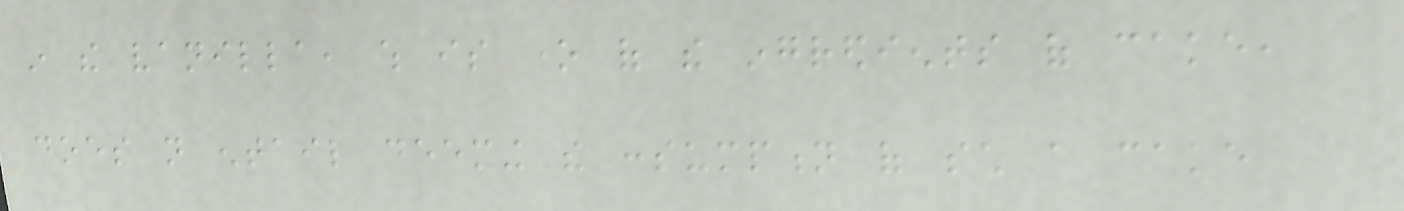in the vanilla, which is one of the ingredients of cake,
does not entail deeming the consumption of such a cake
